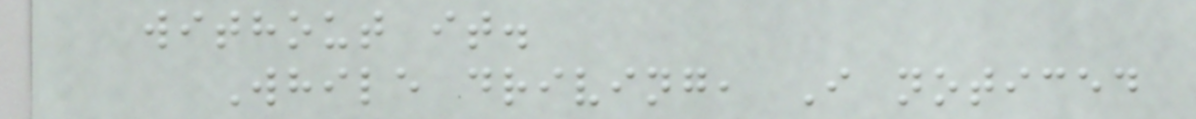without it.
While driving, I noticed
